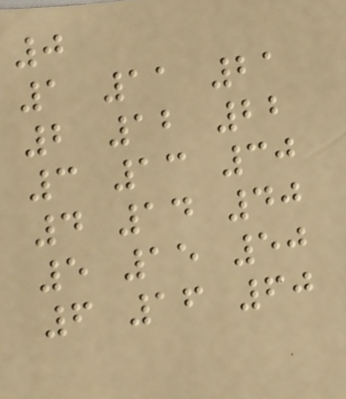0
1 11 21
2 12 22
3 13 30
4 14 40
5 15 50
6 16 60
